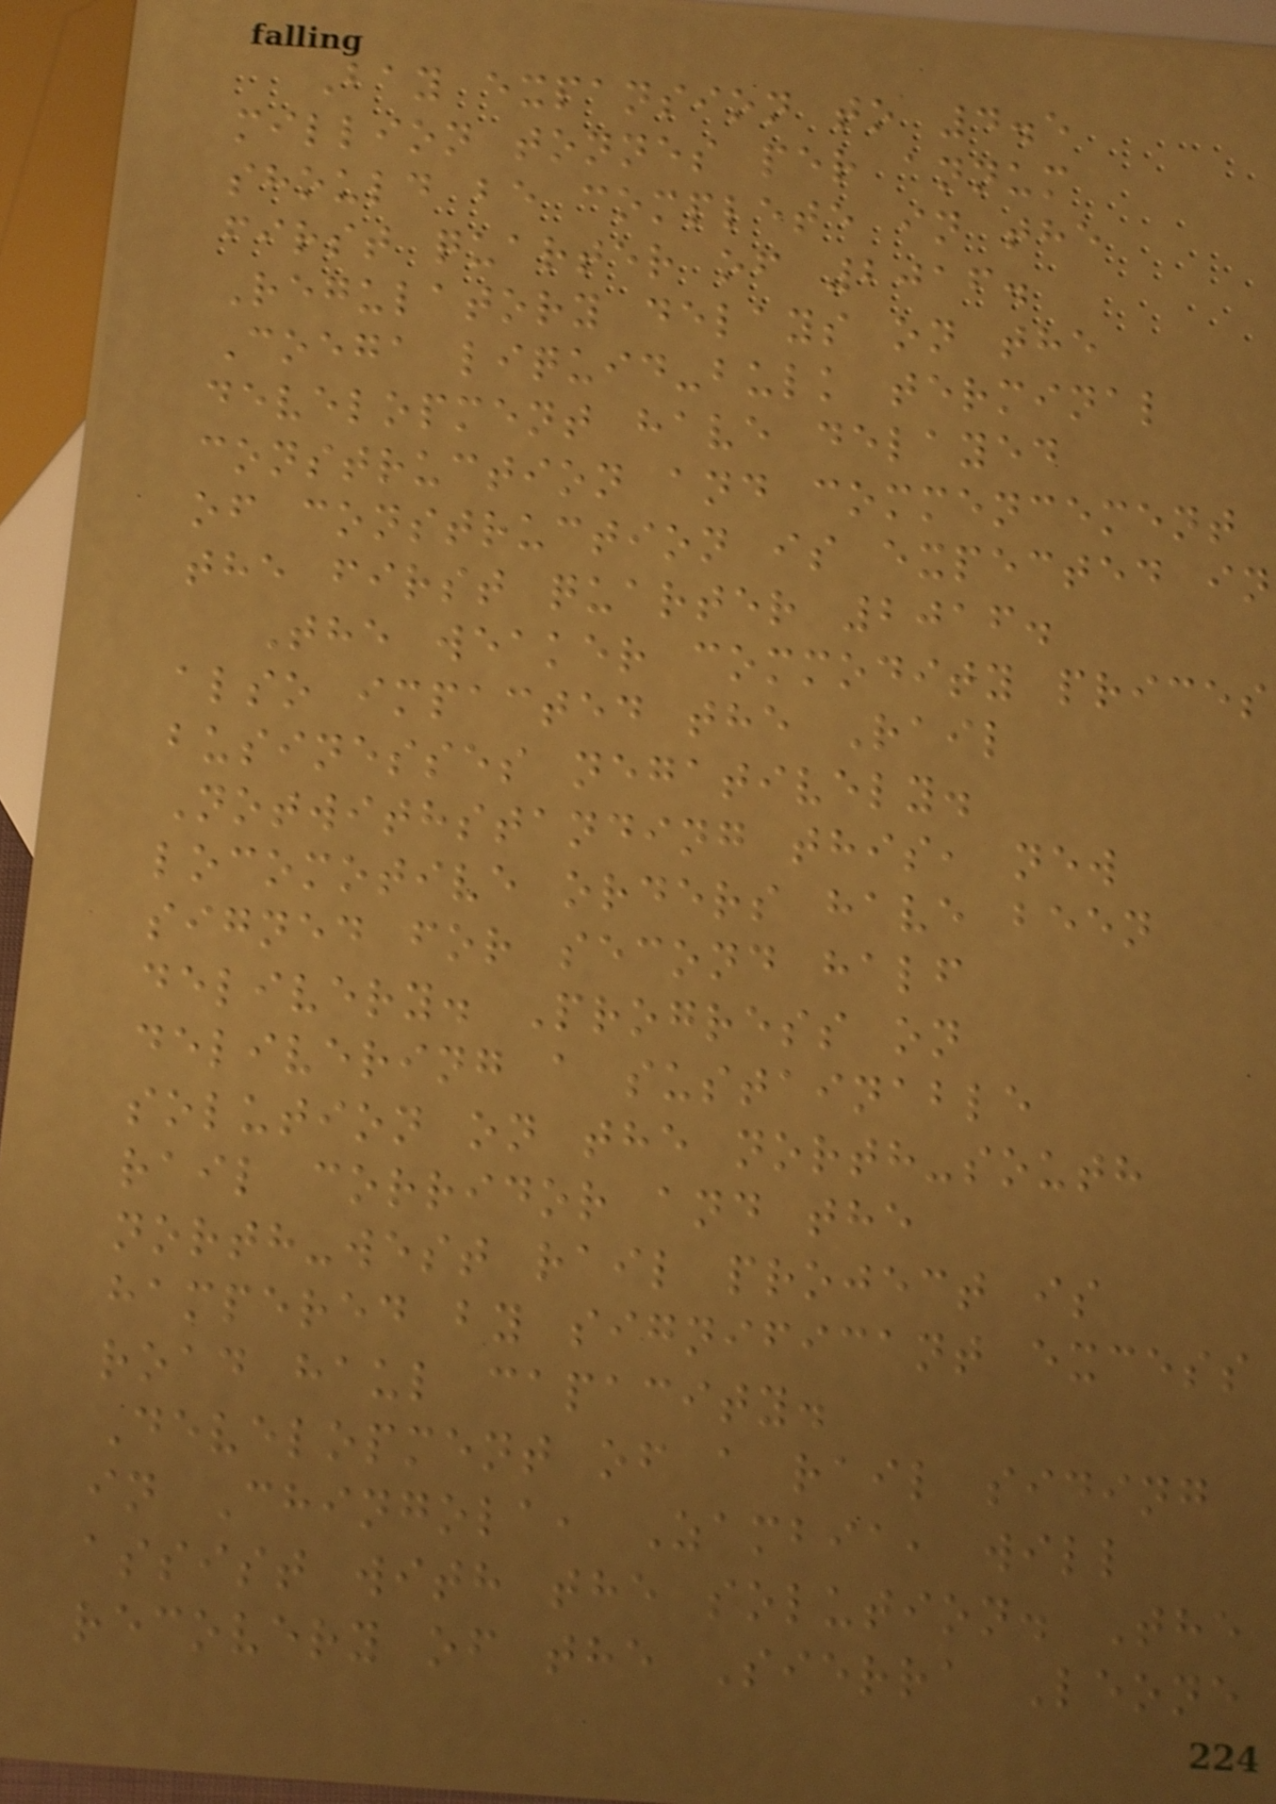Bay expansion to 4.5
million tonnes per annum
should be complete in the
first quarter of 2016.
Regulatory delays on the
Coega liquid-bulk terminal
development have delayed
construction and commencement
of construction is expected in
the first quarter 2016.
The weaker commodity prices
also impacted the Rail
businesses negatively.
Notwithstanding this, new
locomotive orders have been
signed for second half
delivery. Progress on
delivering a sustainable
solution on the north-south
rail corridor and the
north-west rail project is
hampered by significant excess
road haul capacity.
Development of a rail siding
in Chingola, Zambia, will
assist with the solution. The
recovery of the Sierra Leone
